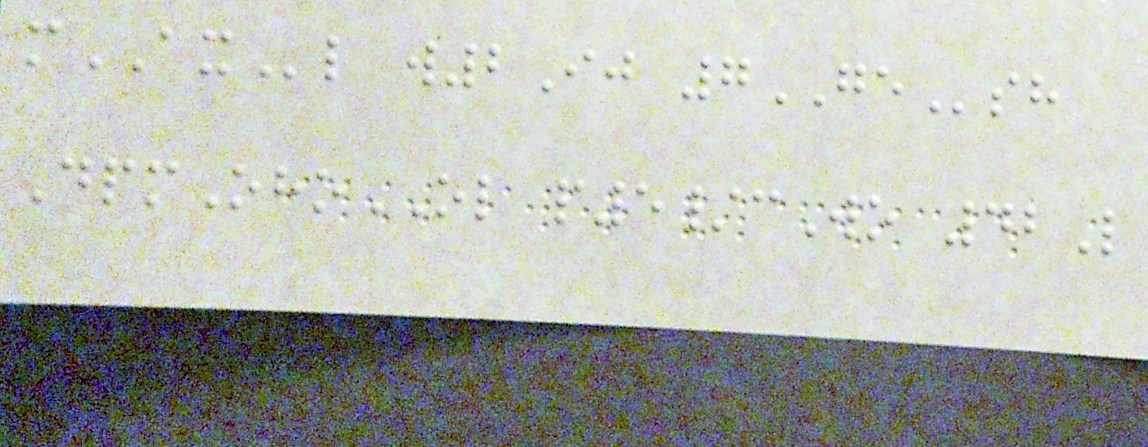mAXl w2Ij 7GEsh
DpmOhoOL p5/cWo 42L
